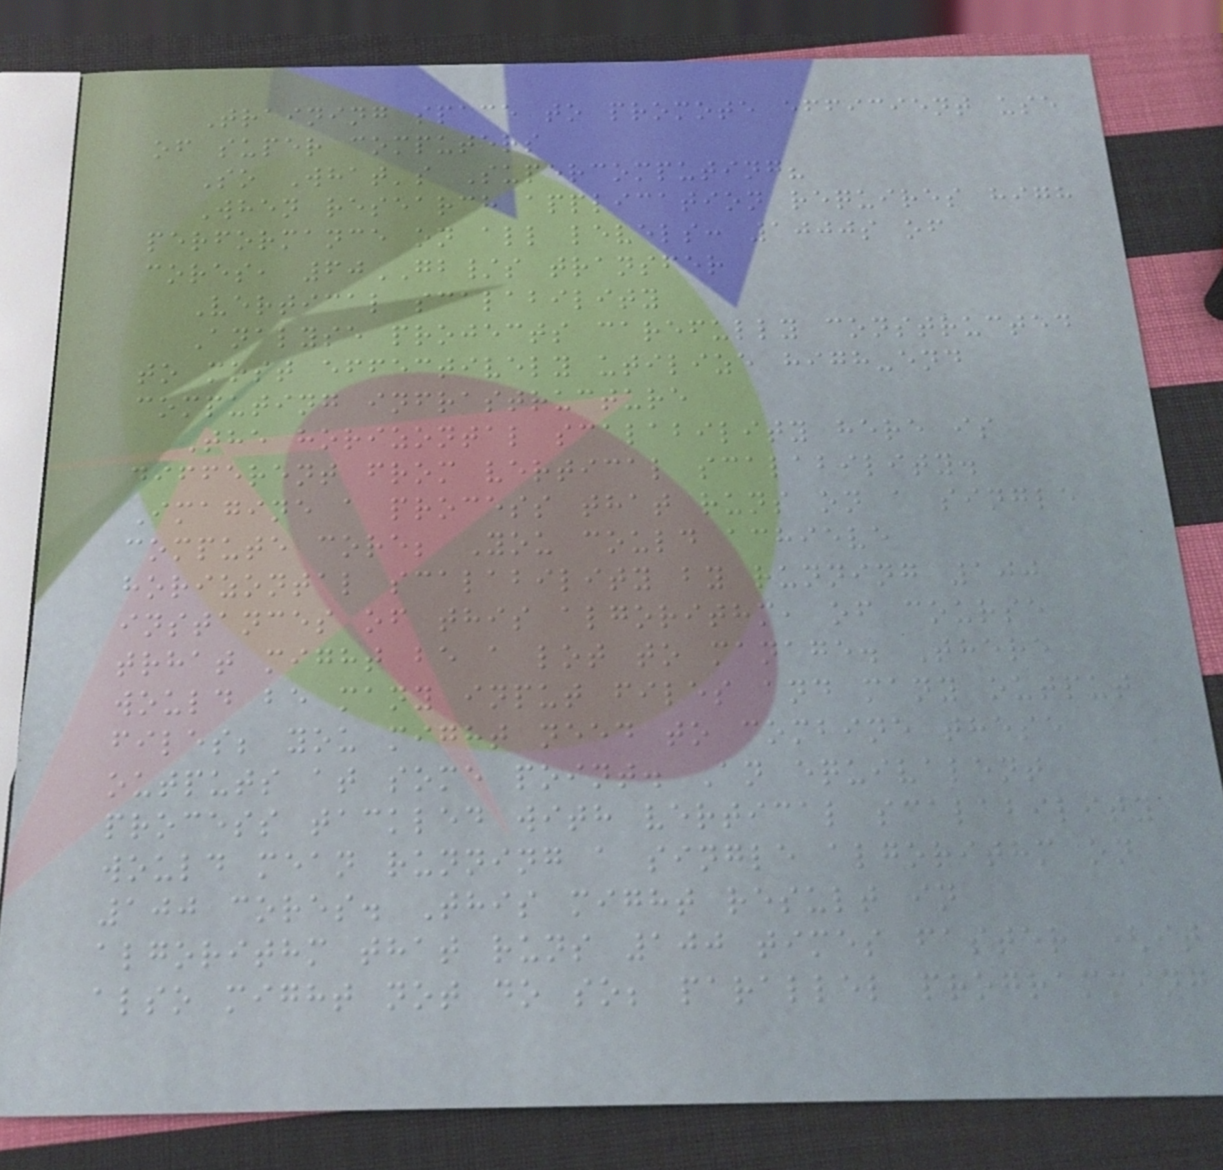Training space to promote efficient use
of super computers
So What's Supercomputing?
When research application requires high
performance on all levels: 1000s of
cores, 60GB/s transfer
Vertical scalability
Analyse projects carefully constructed
to most effectively utilize high-end
computing infrastructure
The horizontal scalability here is
different from vertical scalability.
Imagine a process that runs on a single
compute core; You could achieve
horizontal scalability by running 100
instances of this algorithm, of course
trhat might be a lot to manage. There
would be many input files and many output
files; you might need to combine these
outputs at some point. An equivalent
process tackled with vertical scalability
would mean running a single algorithm on
100 cores. This might result in
algorithm that runs 100 times faster (it
also might not do so; parallel programming
